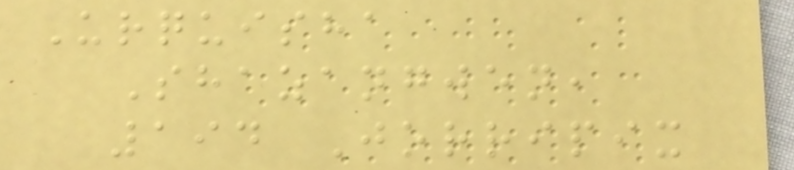Urquisha
Shazangwen,
194 Jorripix
